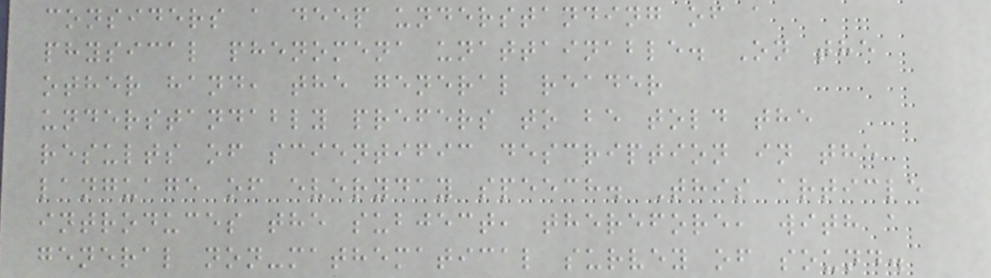considers a deep understanding of a
physical phenomena unattainable. On the
other hand, the general reader
understandably prefers to be told the
results of scientific description in the
language of everyday speech. This article
introduces the subject, therefore, with a
general non-mathematical survey of sound.
